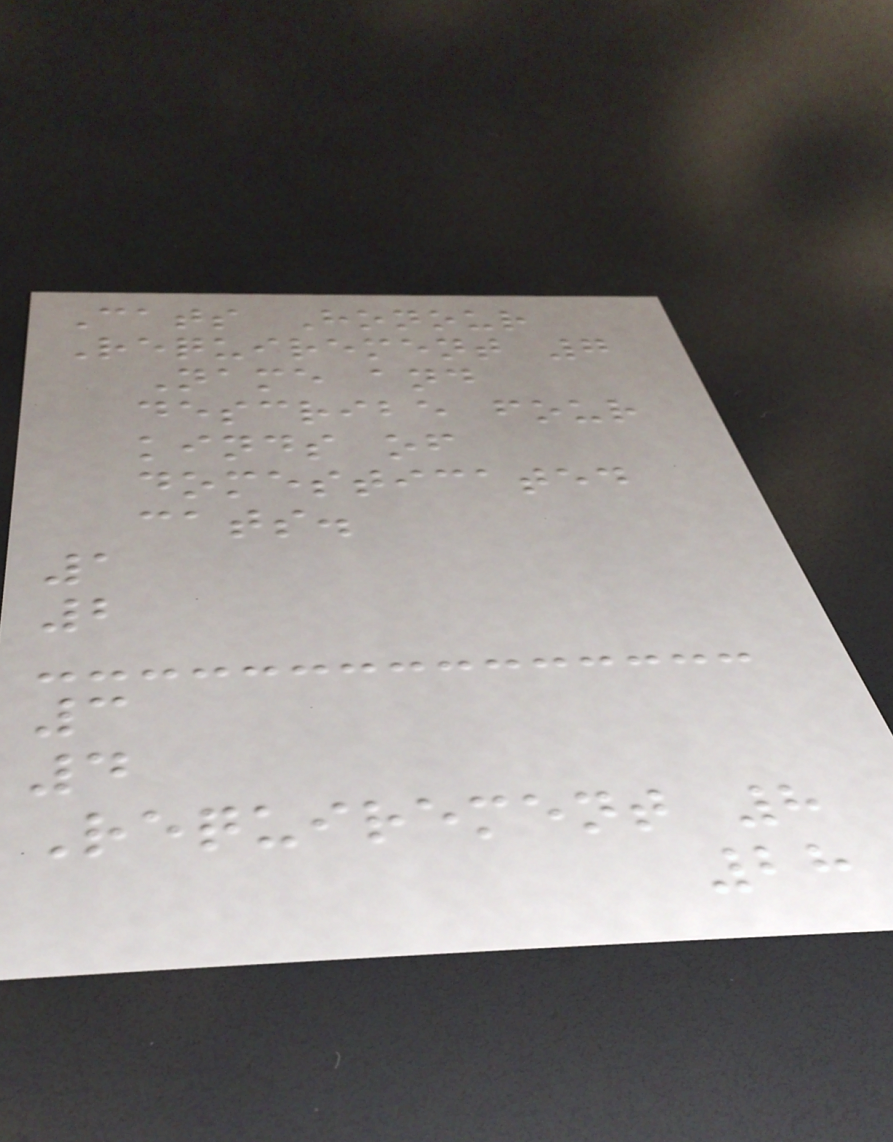Cats Honour
Requirement 7
Name and
describe four
kinds of
domesticated
cats.
1
2
3
4
Requirement 8
28
